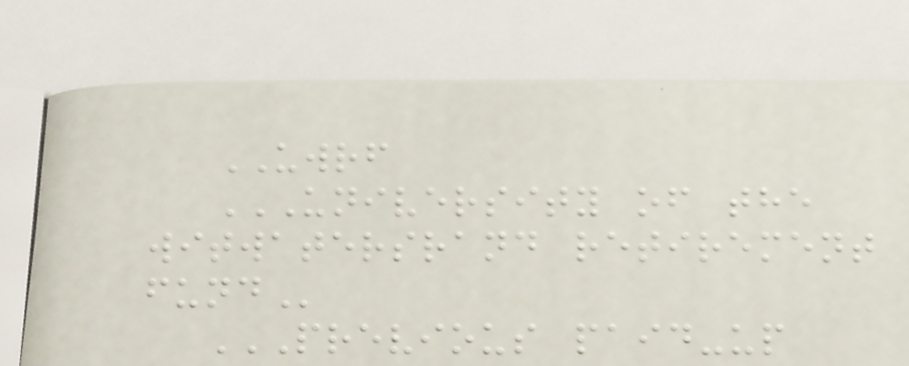UWRF
UNIVERSITY OF THE
WITWATERSRAND RETIREMENT
FUND
PREVIOUS PAID-UP
